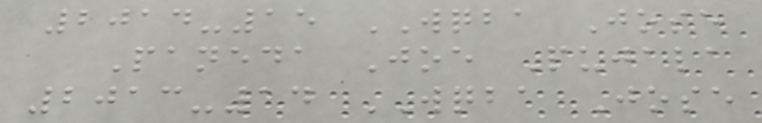2014-15 WQBA Jose
Paneda Joe Pujala
2013-14 WQBA Jose
